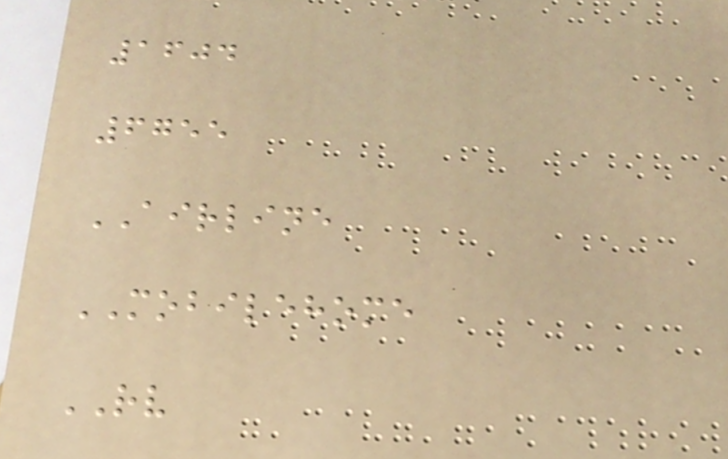1604
6755
AIRLINE
MOBILEHOME
RV
